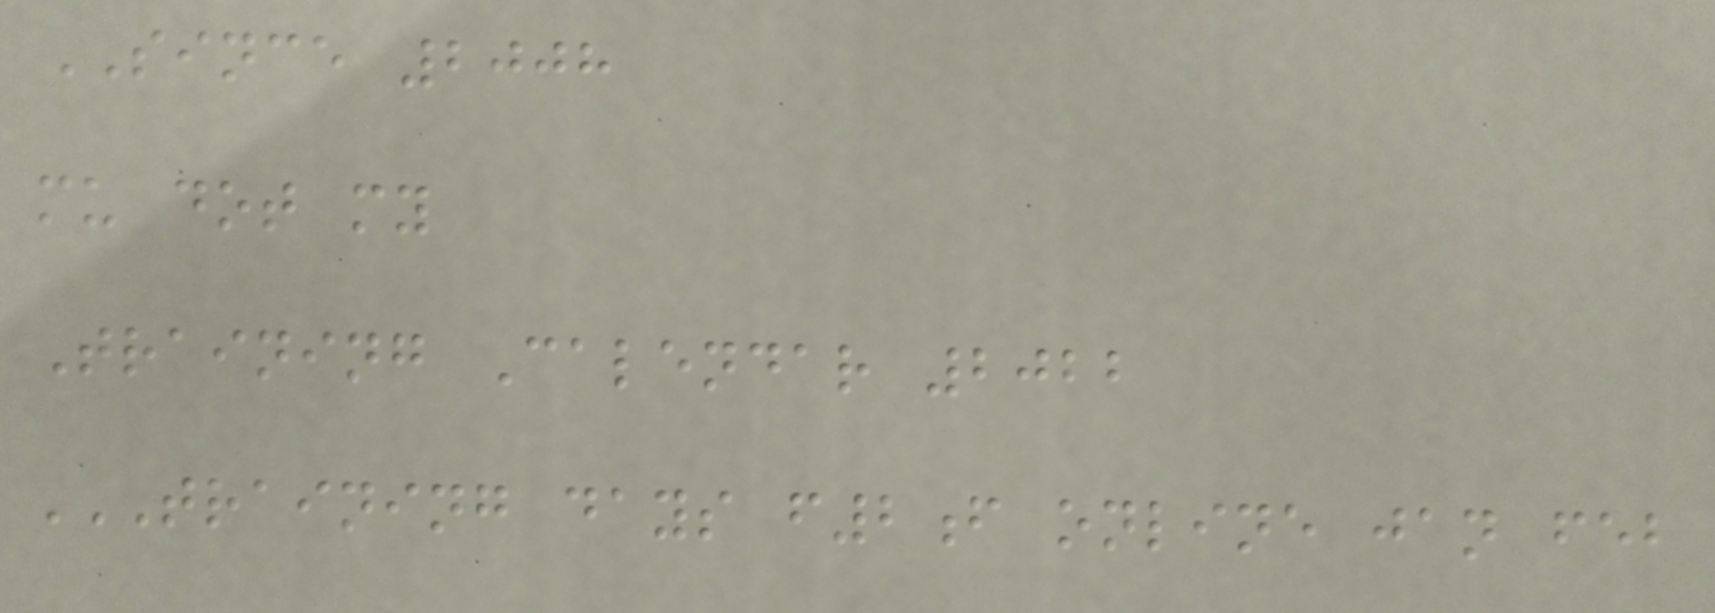SINCE 2008
mu dot my
Training Calendar 2022
TRAINING DAYS F2F ONLINE JAN FEB
